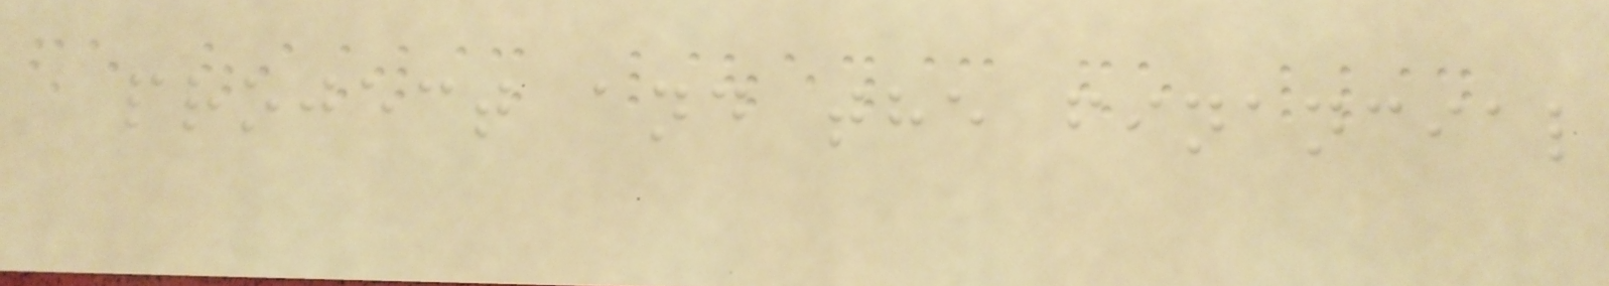project and the financial
